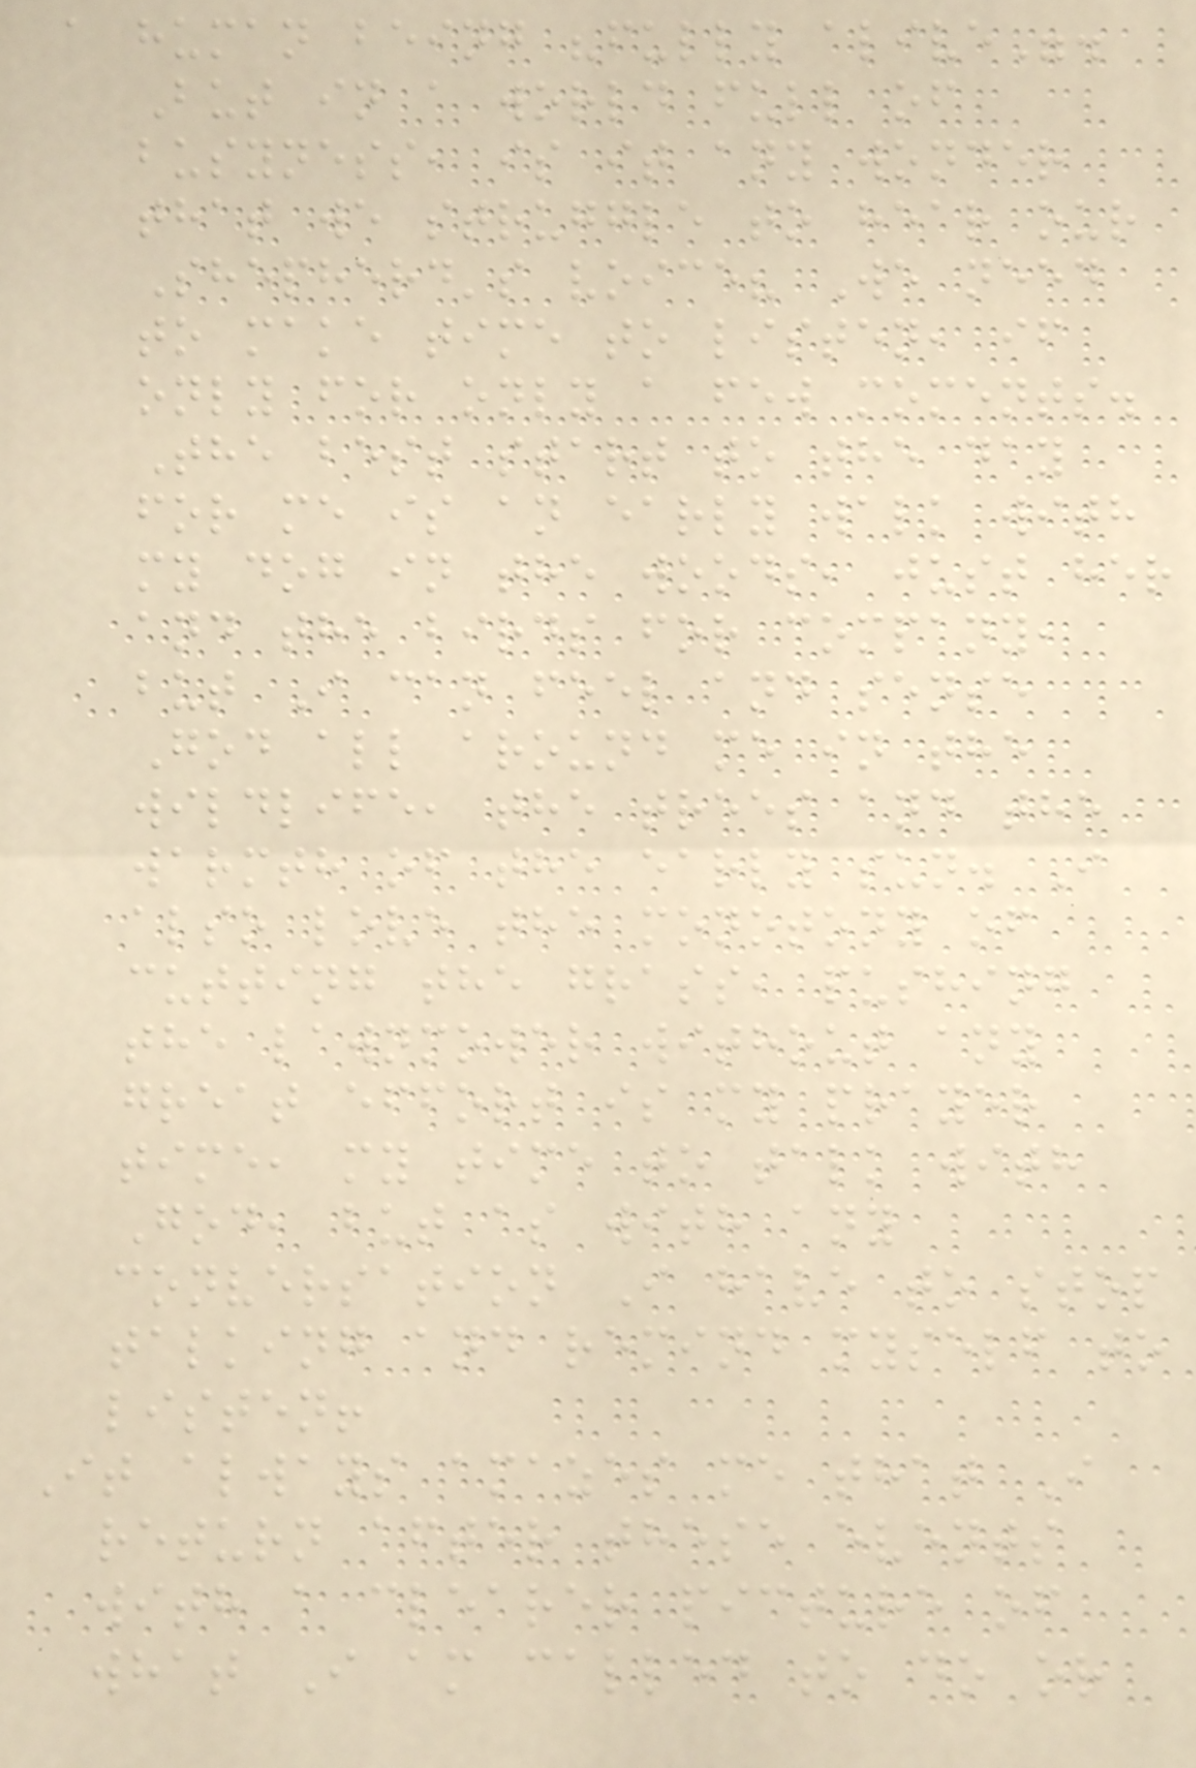a human being "fully alive".
But in a world full of
busyness, is it any wonder
that we struggle to hear our
Shepherd's voice? We need
to make time to listen, if
only for only a few moments.
The best start to the day
for me is an early walk with
my dog in the woods, just her
and the birds for company,
but I can feel and sense
God all around me in the
wildlife, the trees and the
warmth of the early sun. I
also love the monotony of
cutting the grass, pushing
the lawnmower without any
great effort is my prayer
time, my time to talk with
God, but as with any
conversation I have to stop
talking and remind myself to
listen!
It always amazes me that I
return after these events
with a clearer picture of
what I am called to do or
